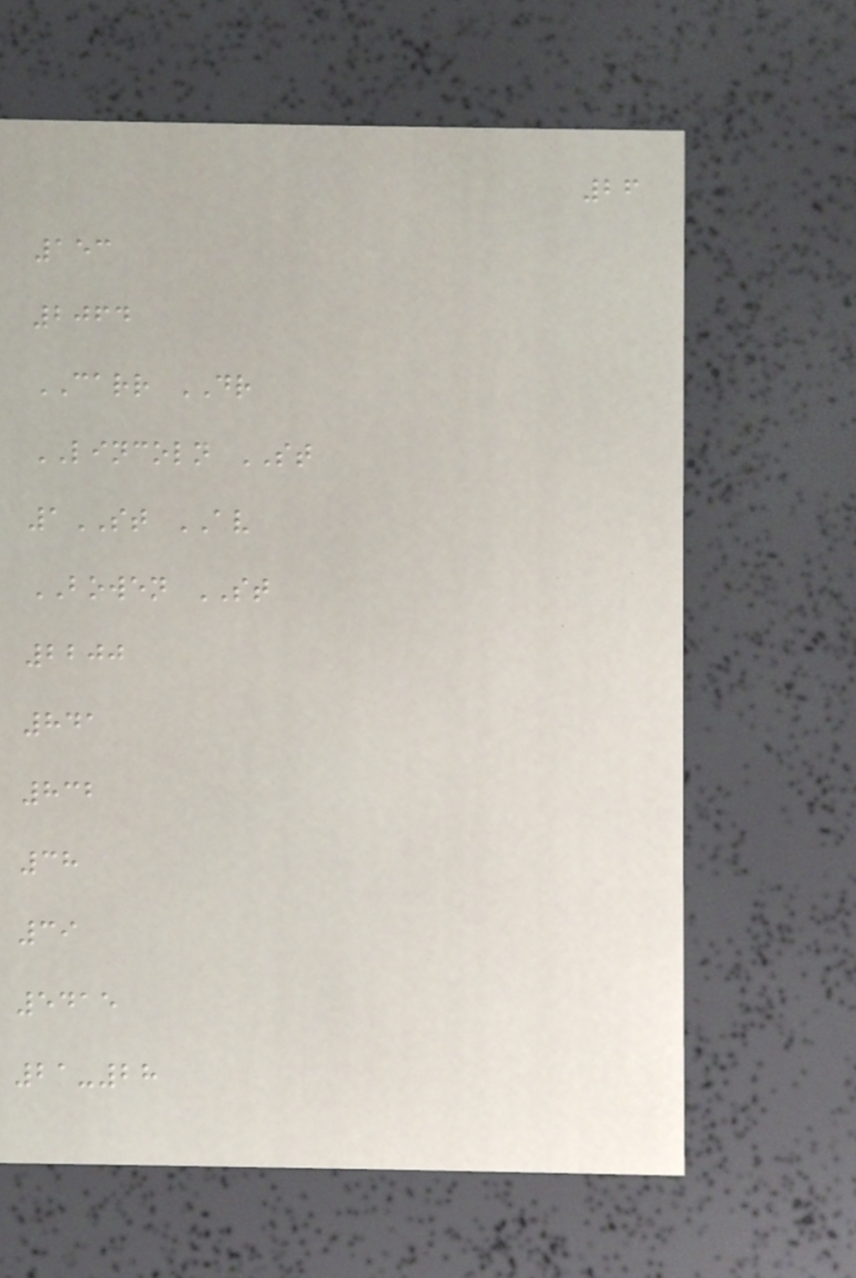26
153
2064
CARR DR
LINCOLN ST
1ST AV
BOWEN ST
2200
841
832
38
39
5415
21-28
